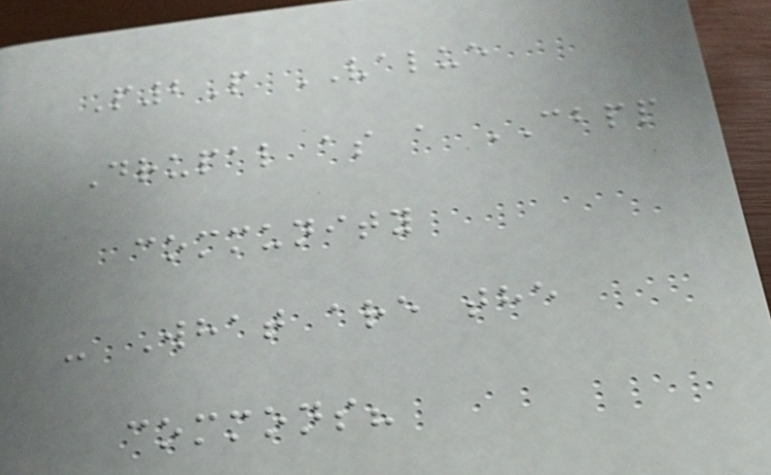P2P VALUE
Drupal as a CBPP
community
- What are the
commons?
